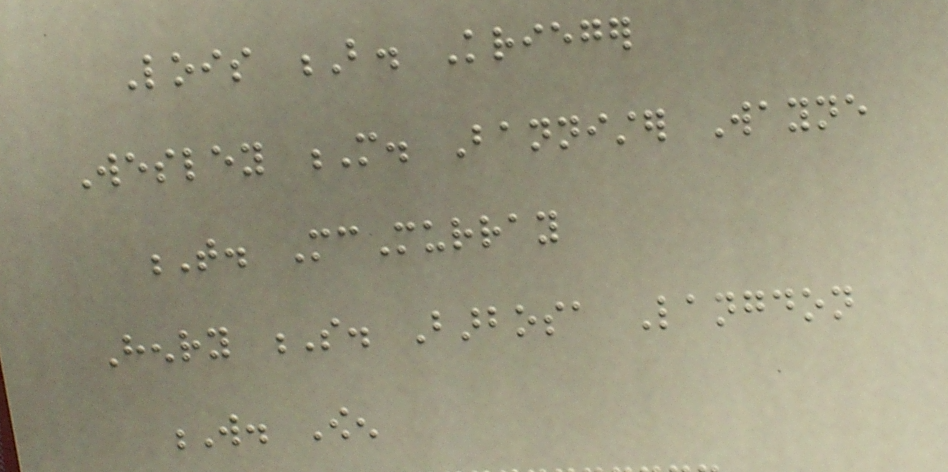Lois B. Krieger
Wesley M. Bannister Wayne
T. McMurray
Henry S. Barbosa Langdon
W. Owen
